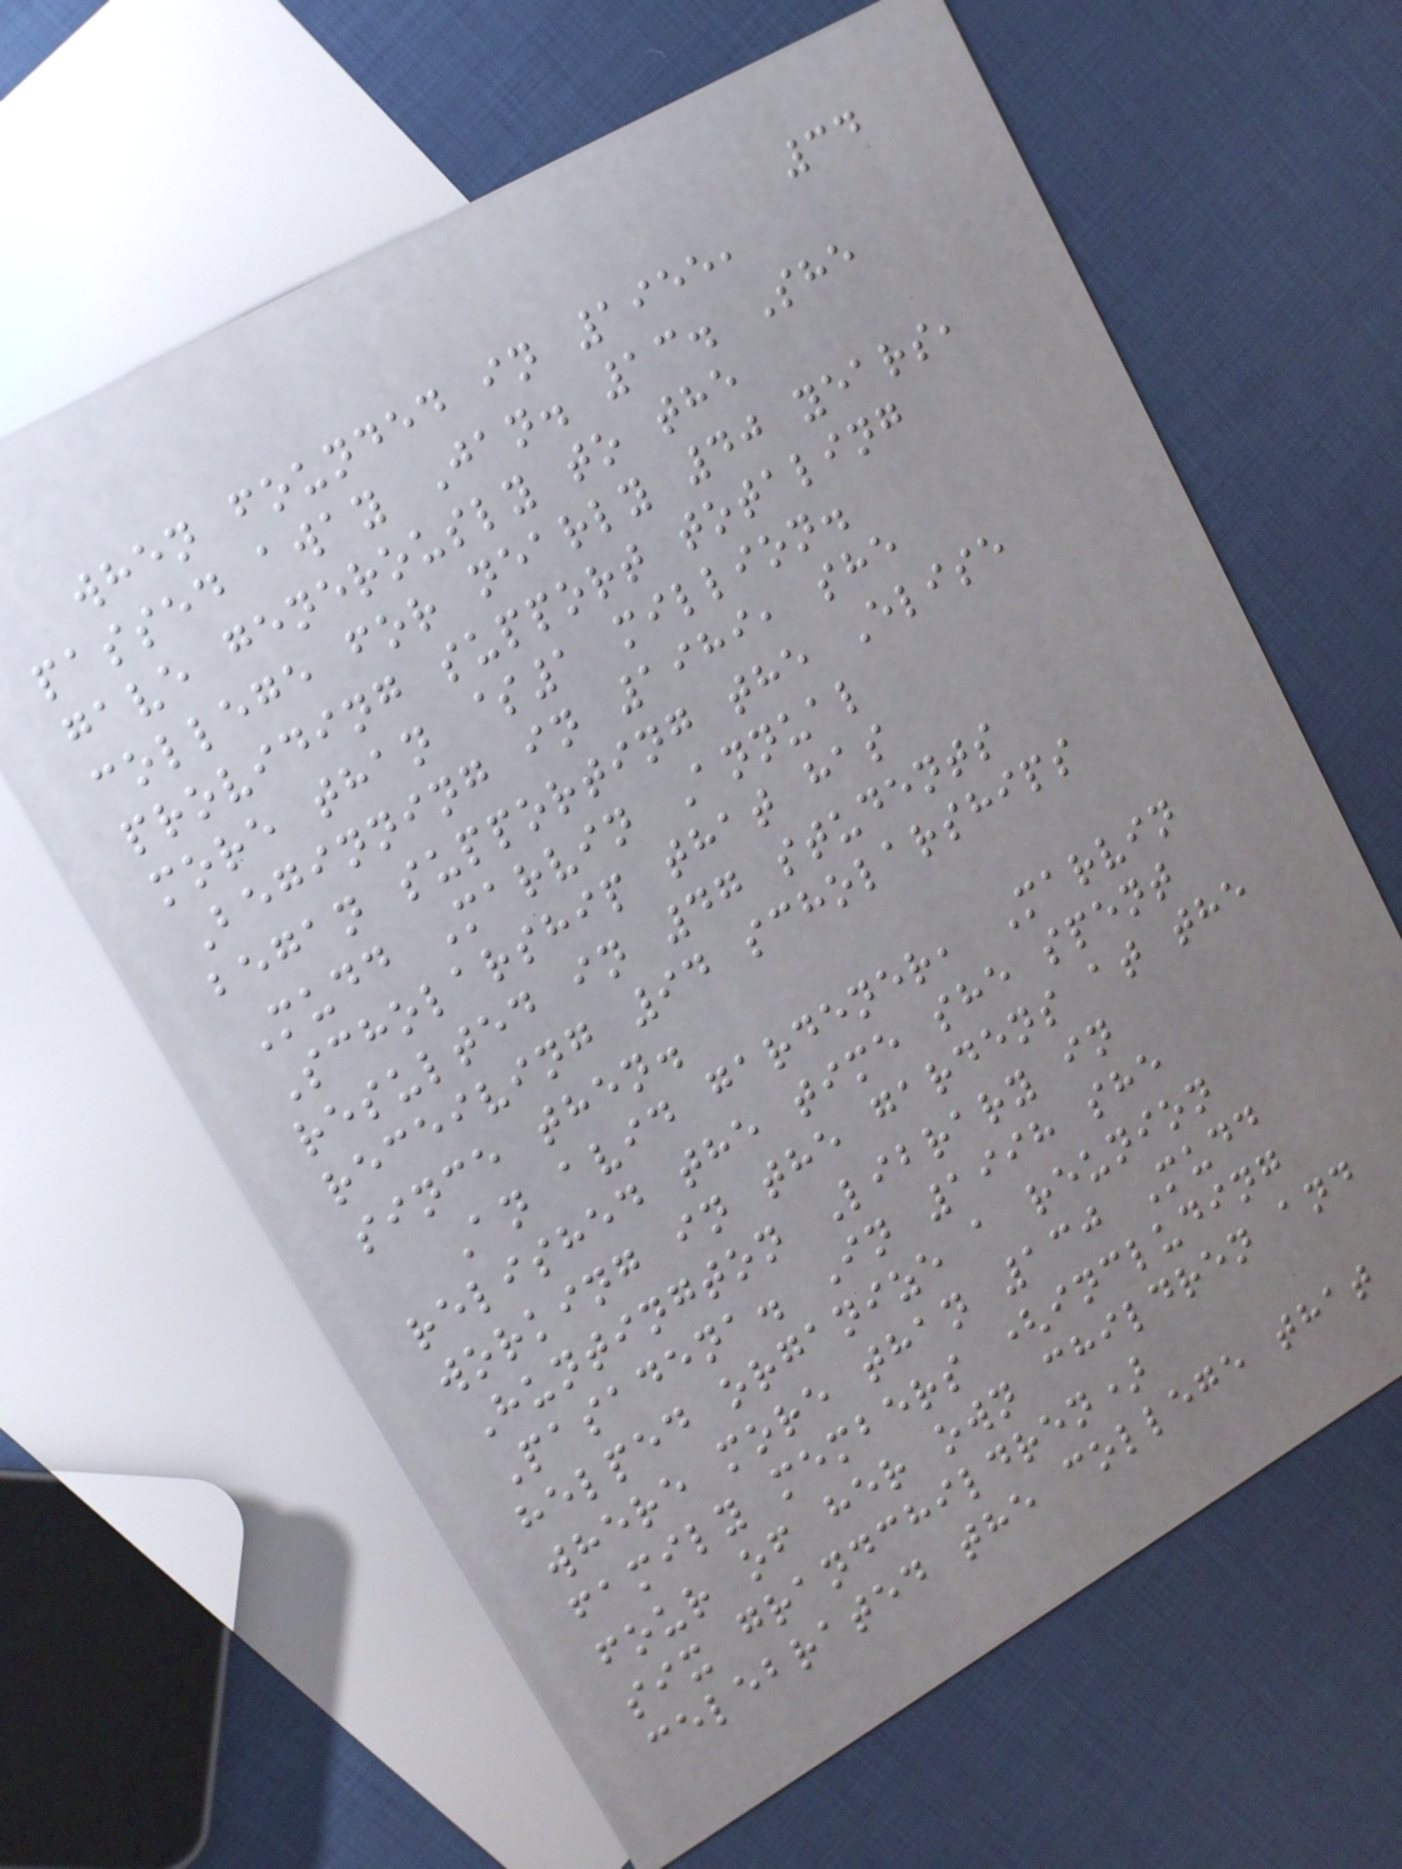34
when founded in 1955,
passed away Jan. 13. She
gave generously to the
college for nearly 40 years,
providing support totaling
more than $1 million.
Beginning in 1989, she
began supporting the Elise
Mudd Marvin Annual
Scholarship that has
resulted in 47 students
receiving 94 scholarships
since then.
An avid gardener, Marvin
relished the time she spent
working in the gardens at the
Huntington Library in
Pasadena. In 1998 she
helped organize a reunion
where more than 130 Mudd
family members (including
four of her own children and
six grandchildren)
celebrated the college that
